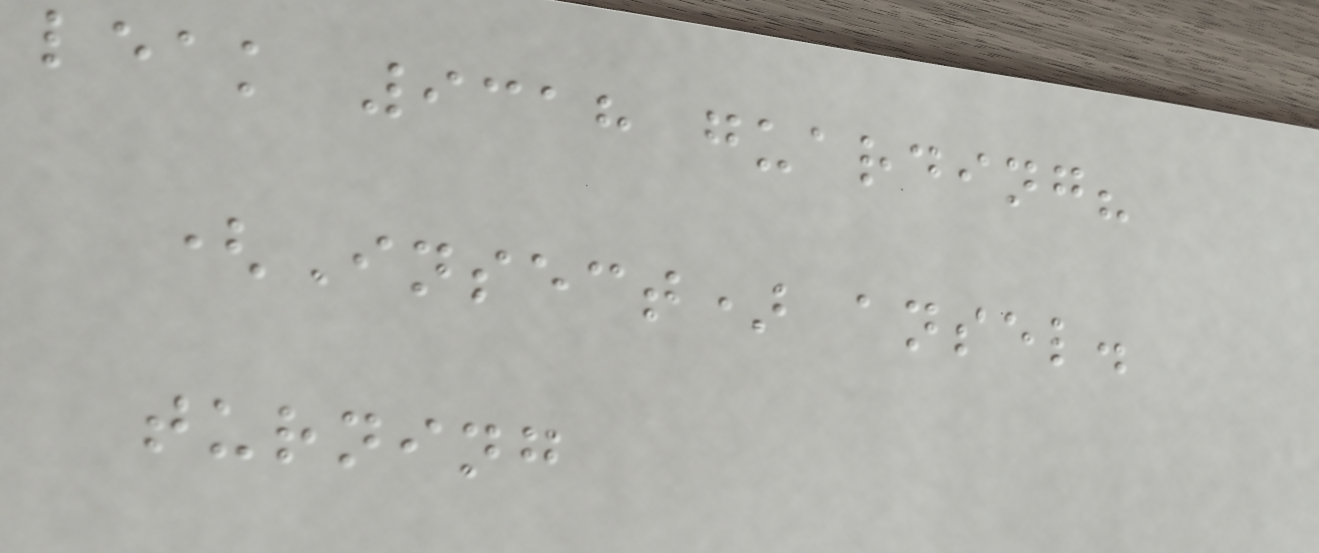leak 9318 guarding?
(Insect) ansel.
turning
